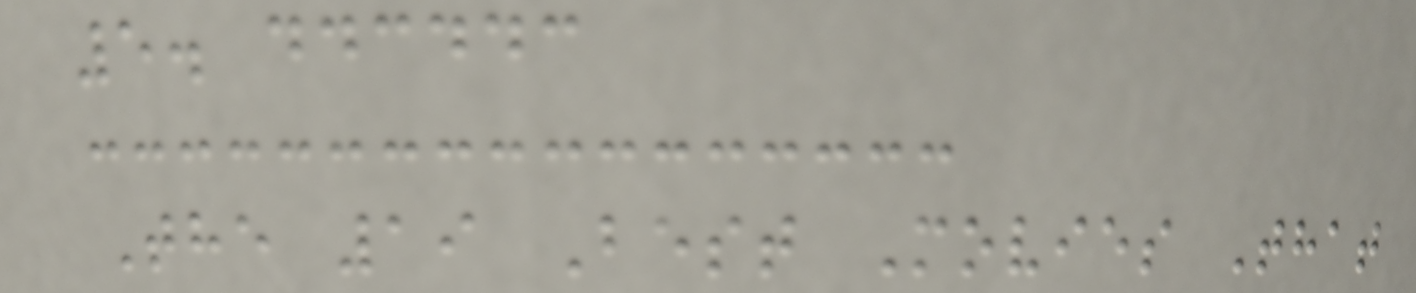5. ddcddc
The 19 Best Movies That
